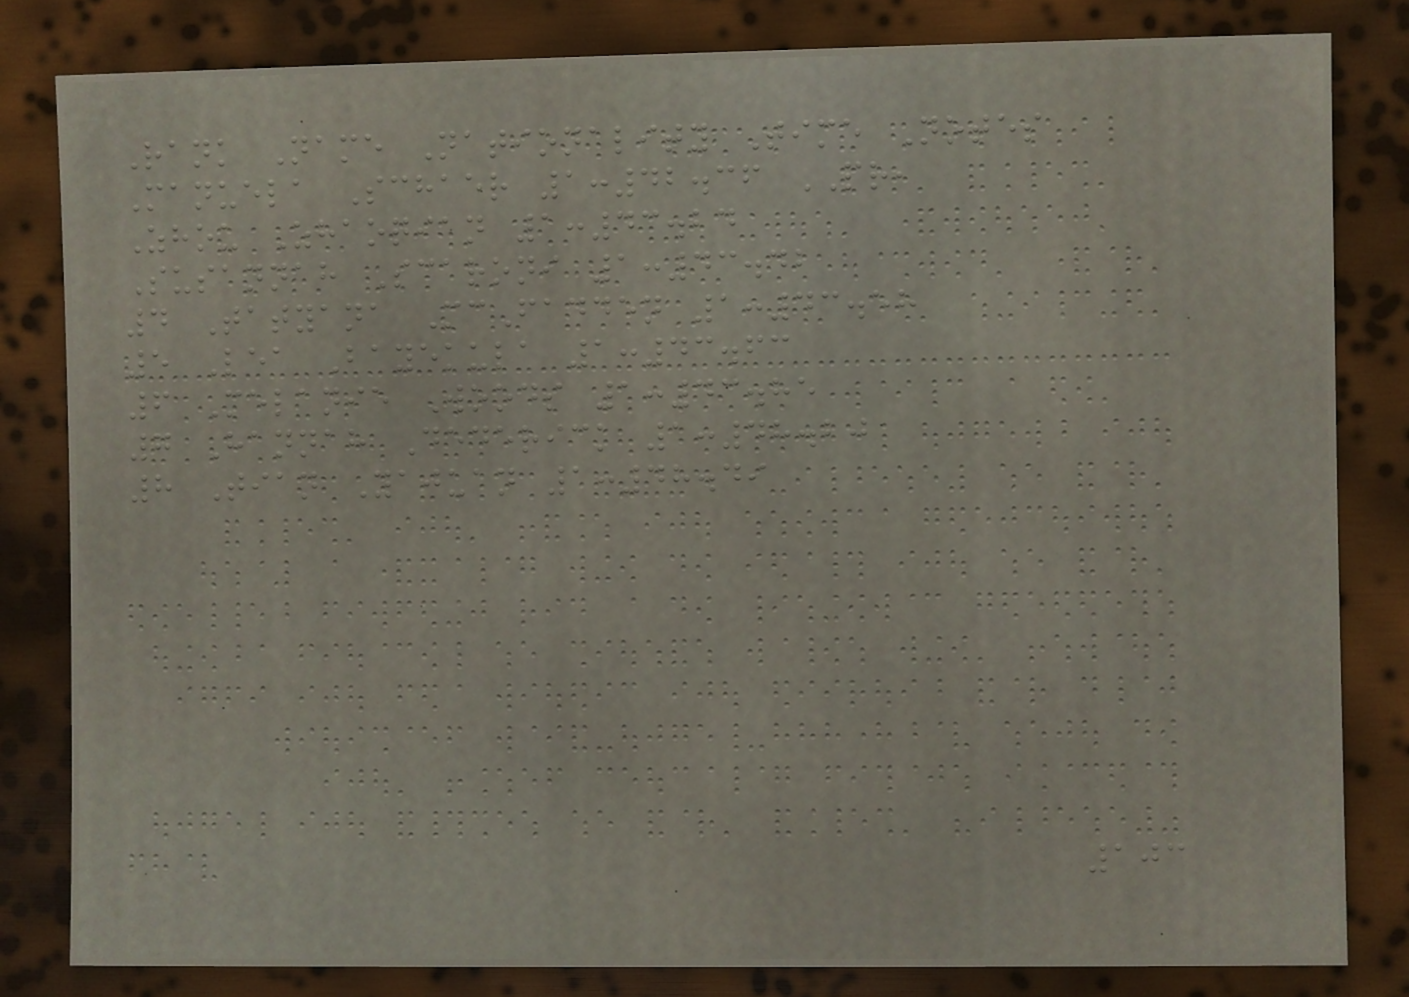Rank Name Nationality Time Notes
Manuela Schaer 1:42.36 PR,
Zhou Zhaoqian 1:43.24
Susannah Scaroni 1:43.42
4 Tatyana McFadden 1:43.58
5 Lea Bayekula 1:43.63
6 Melanie Woods 1:43.85
7 Hannah Dederick 1:48.20
8 Tian Yajuan 1:48.49
103
